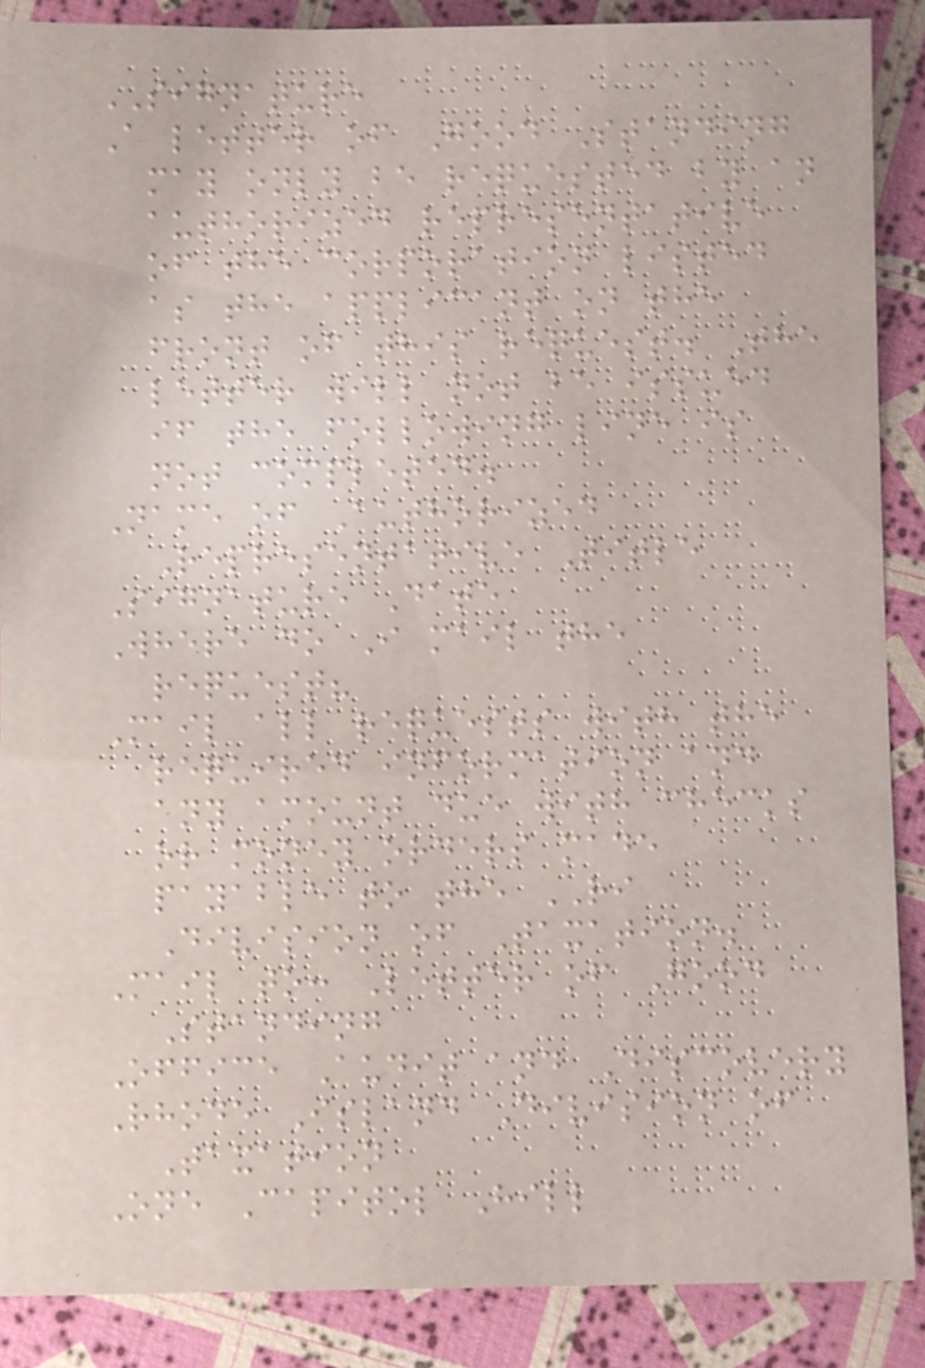SIGNATURE
A letter of Good Standing
may only be requested by an
authorized representative
of the corporation listed
as the applicant on the
front of this request. The
letter will not be issued
if the following line is
not completed.
Name of Authorized
Representative Title
Signature Date
Where do I mail the
request?
Mail all requests with the
required information and
any amount due with checks
or money orders made
payable to the RI
Division of Taxation.
Mail to: Letter of Good
Standing
Office Audit and Discovery
Rhode Island Division of
Taxation
One Capitol Hill
